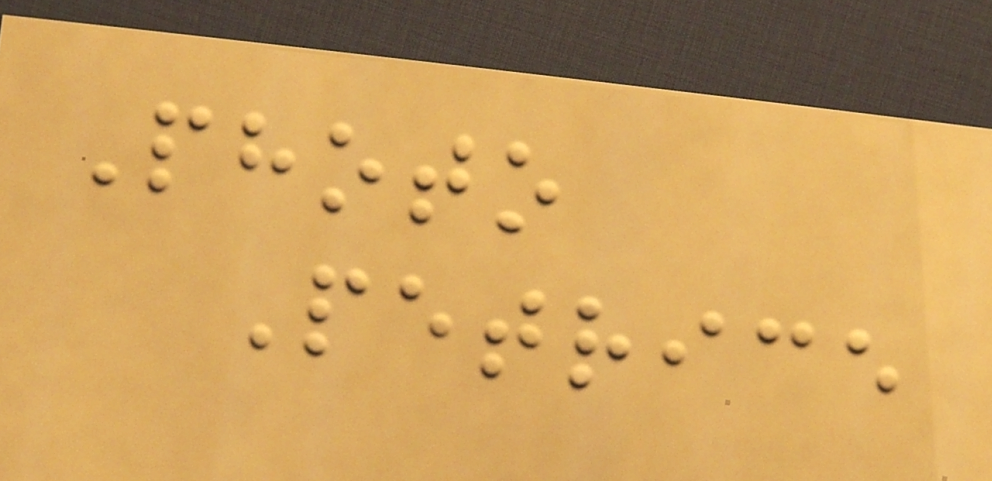Photo
Petrice
